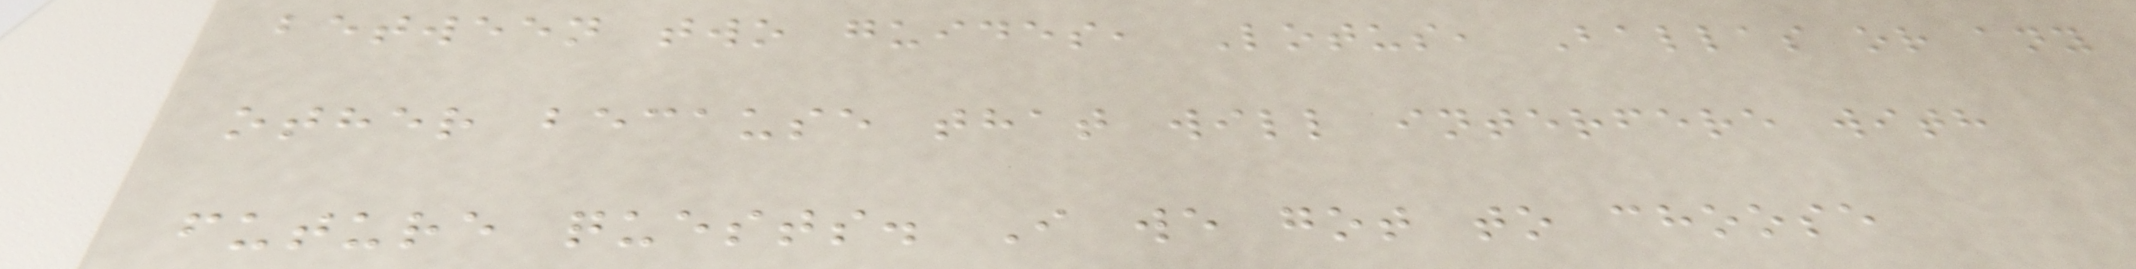between two guides, Lotus, Ballas or any
other because that will interfere with
future quests. I we got to choose
